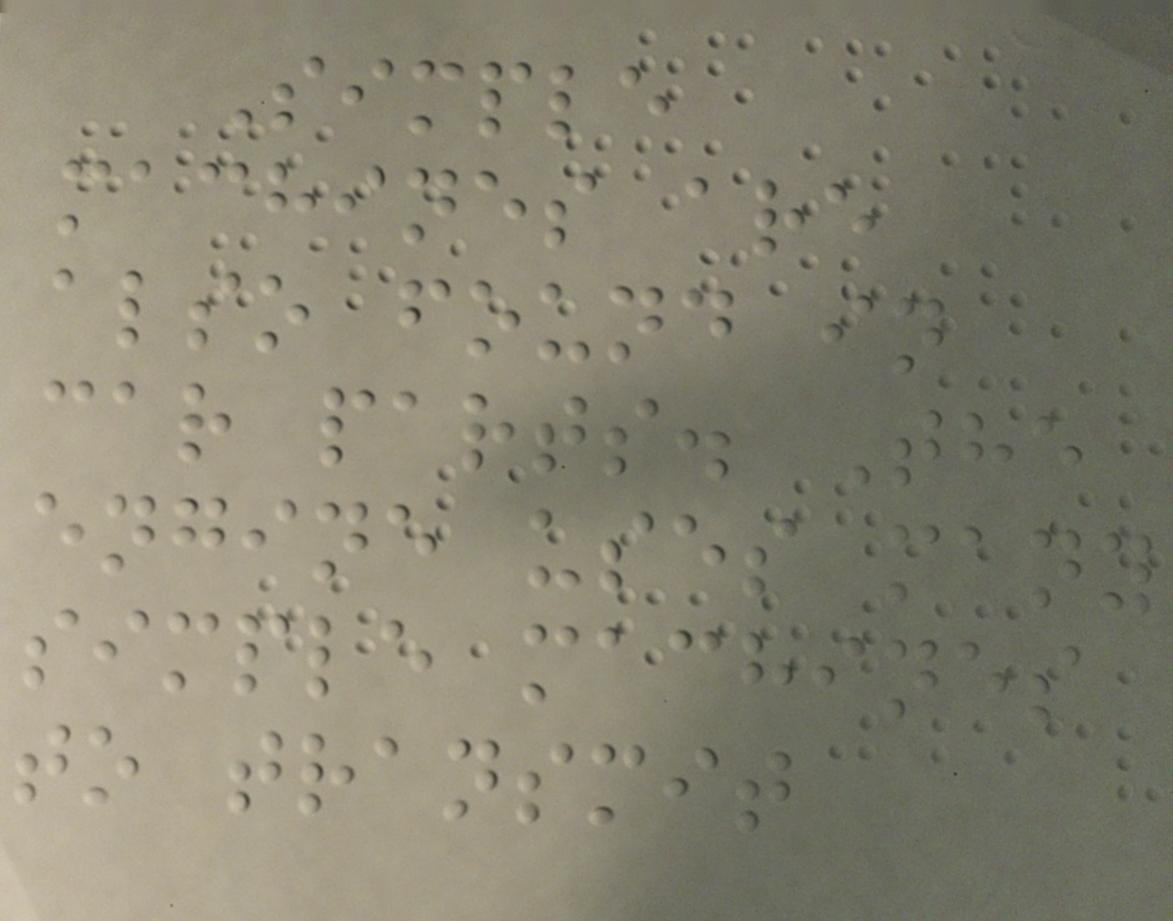Simple
machines are
also found in
car parts. The
engine uses many
simple machines
to transmit
